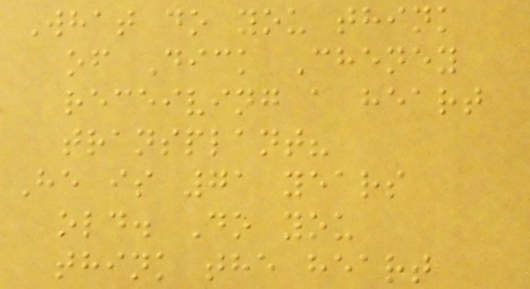What do you think
of Dick Cheney
receiving a heart
transplant?
He is 71 years
old. Do you
think the heart
